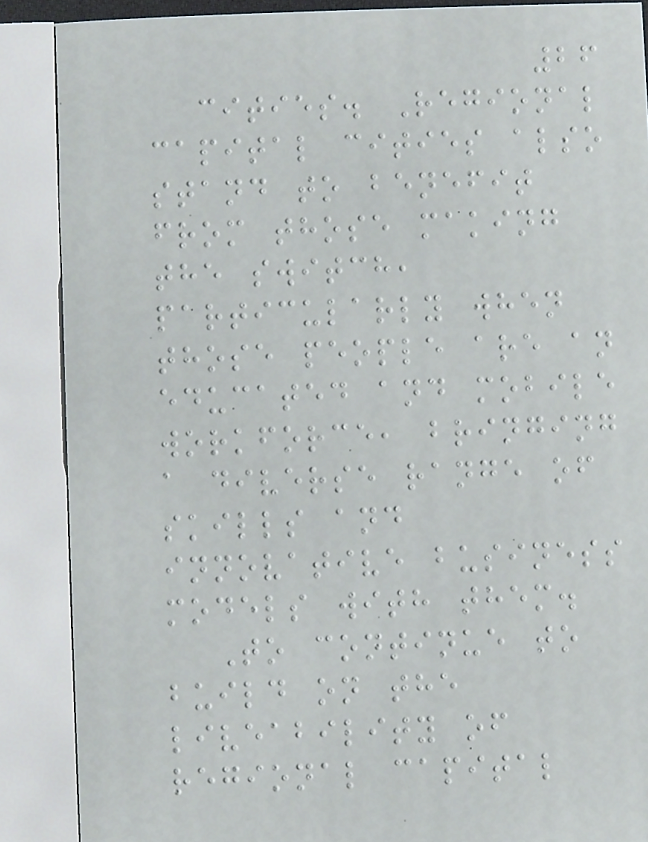26
cities. Regional
capital cities also
stand to benefit
from those making
the switch,
particularly when
those people are an
educated and mobile
workforce, bringing
a diverse range of
skills and
innovative business
models with them.
To continue to
build on the
liveability of
regional capital
